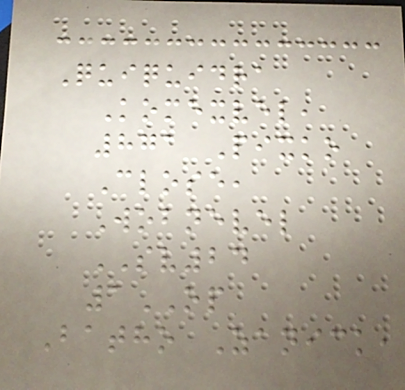Quiquidra
Komexvel,
871 Pixko
Close,
Wobnevel
SV24
1OP
Batho Zanick,
